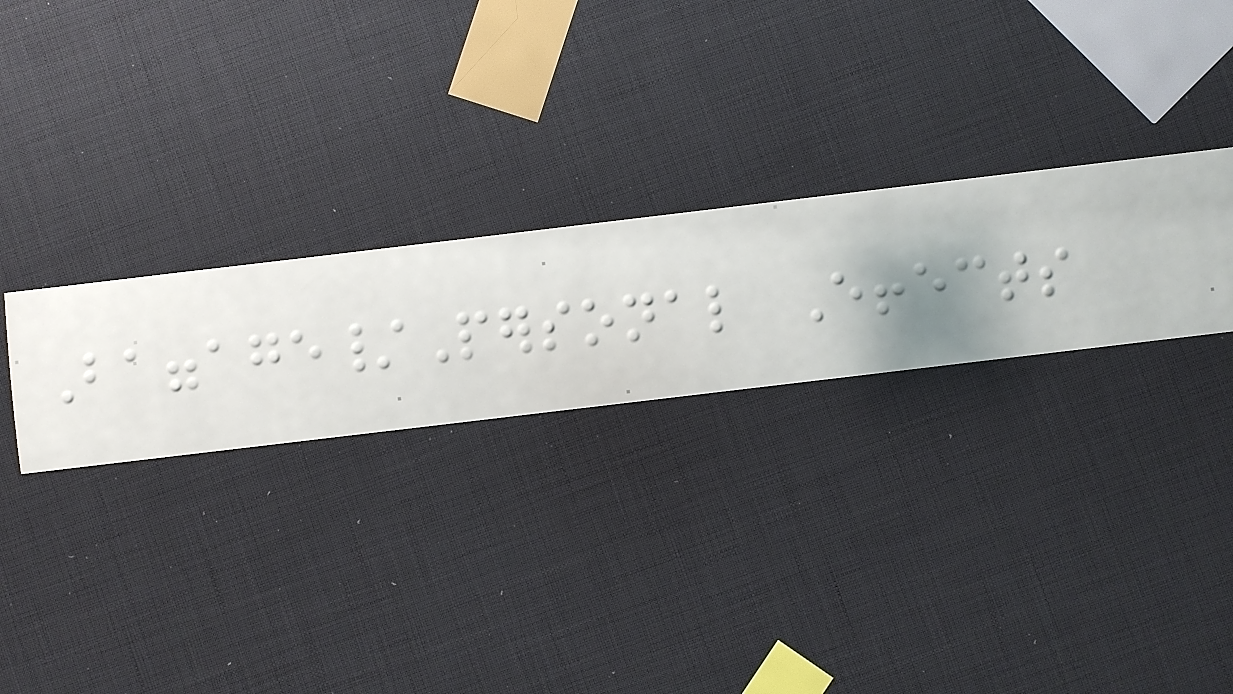Baggage/Personal Effects
